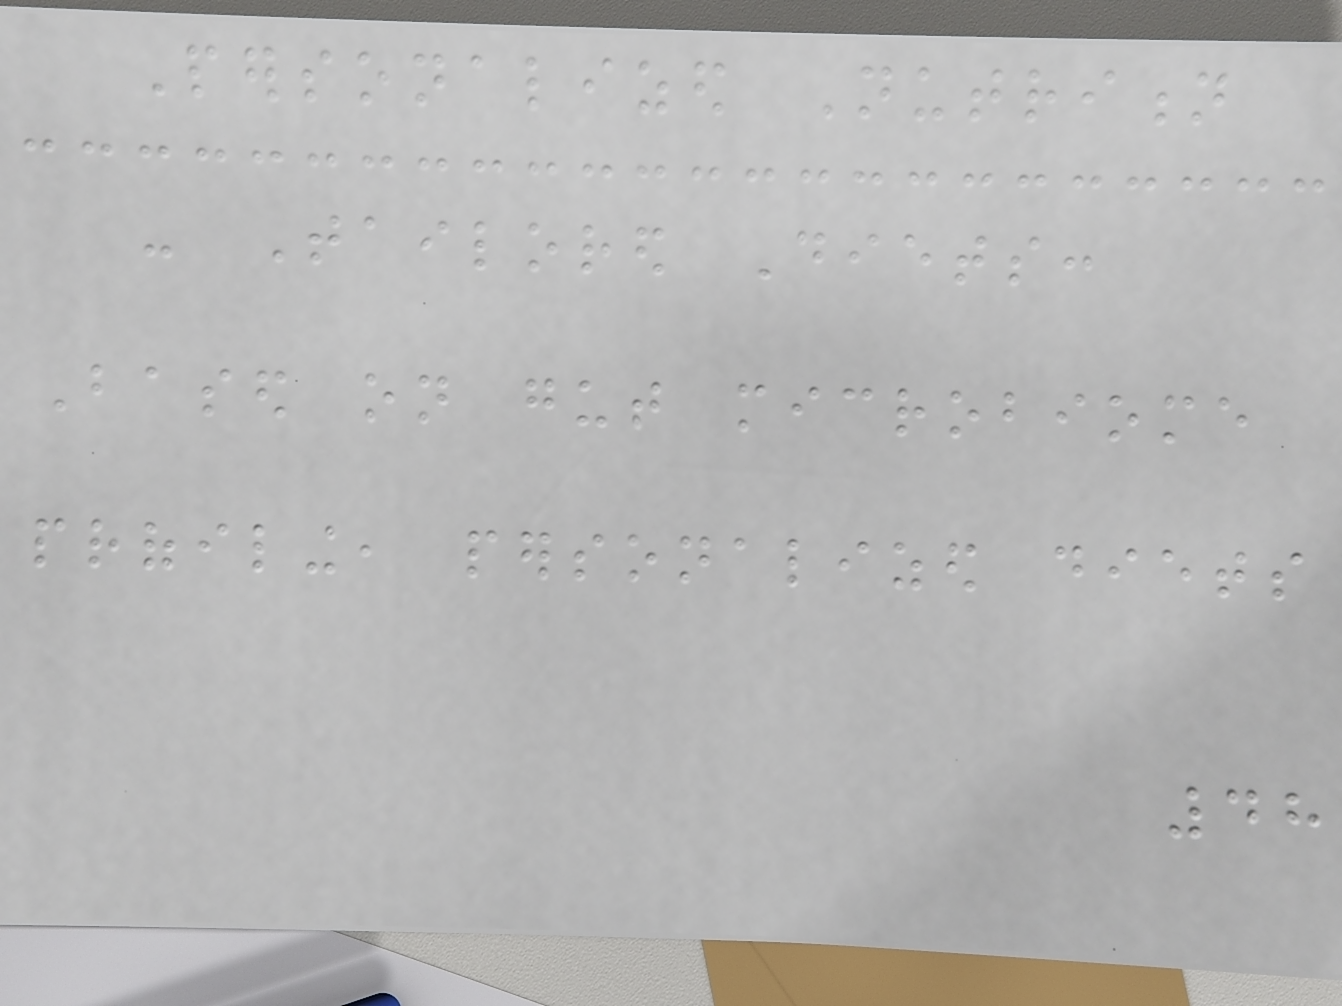Personalized Nutrition
- Tailored Diets:
Based on gut microbiome
profiling, personalized diets
48
